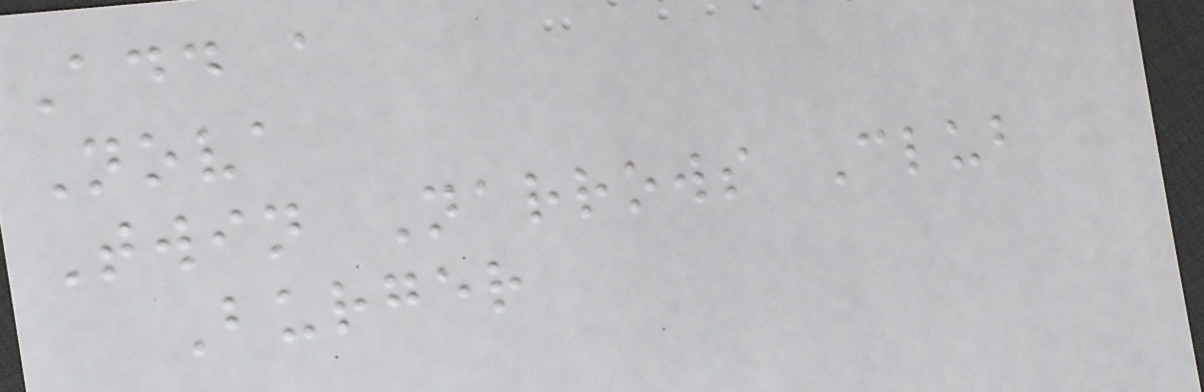Add a
Nova
Twin Narrows Club
Burger
